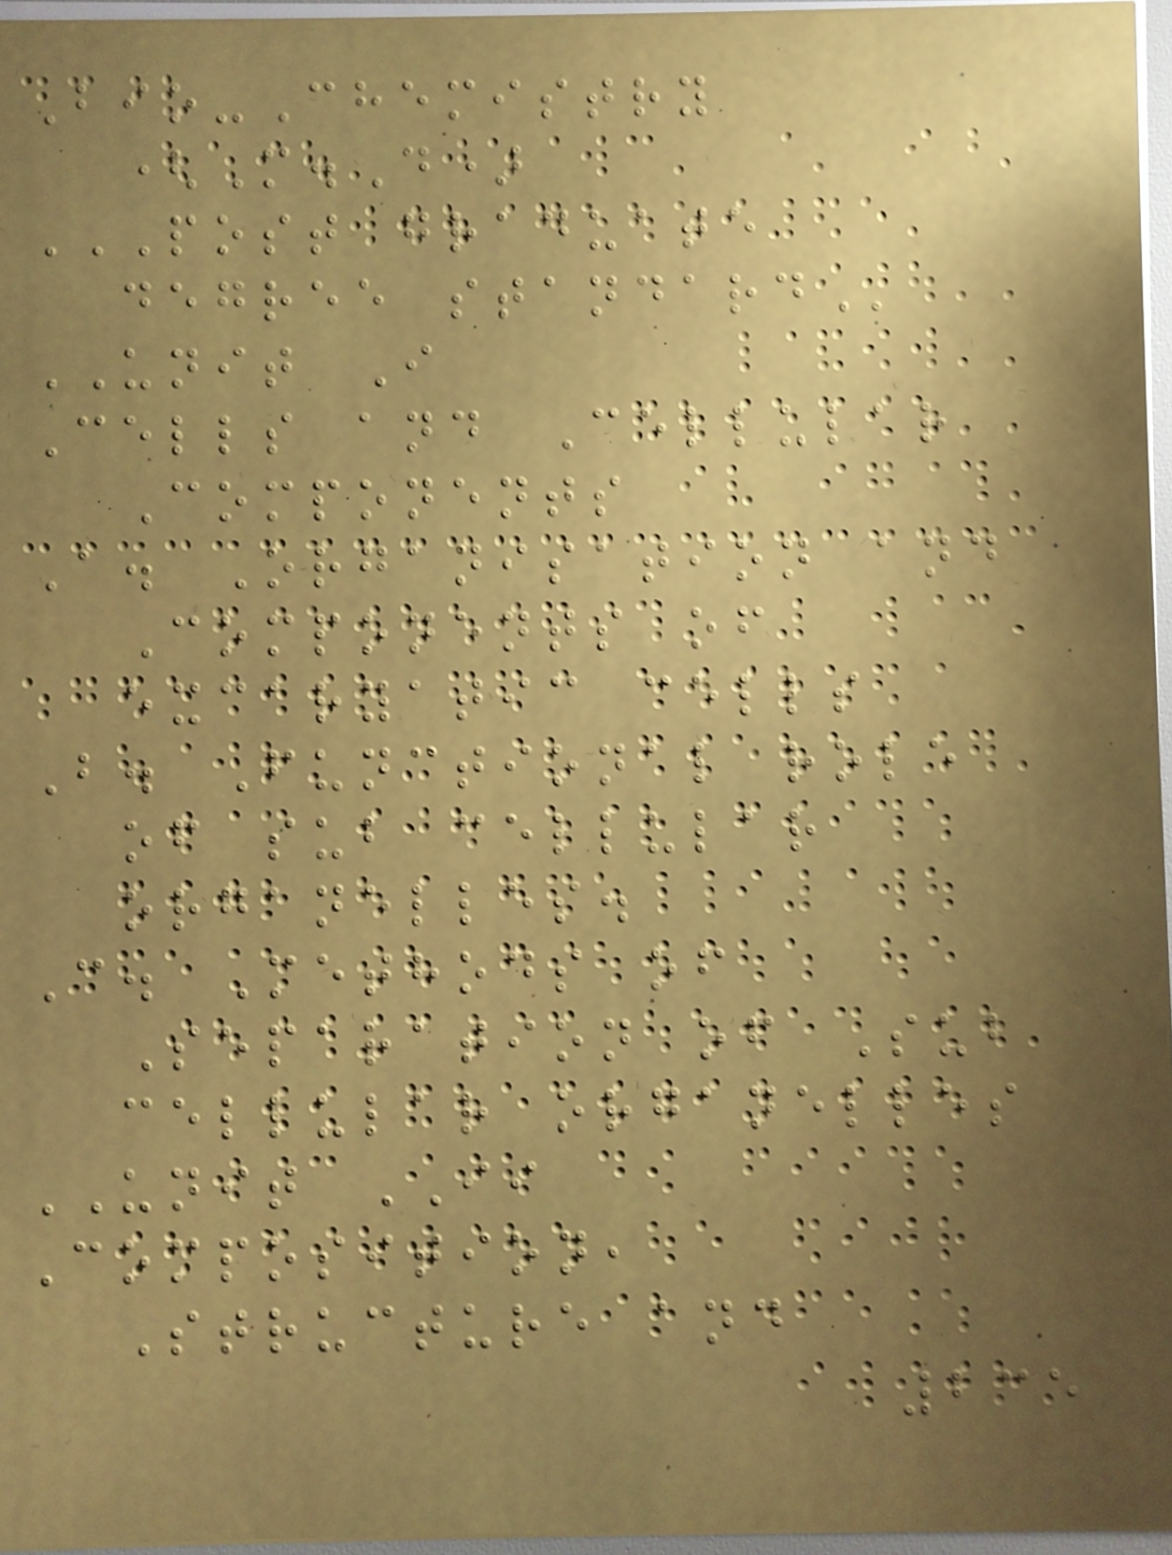Bio-Chemistry
(M.D)
POST GRADUATE
DEGREE STANDARD
UNIT I
Cells and Cellular
Components
A. Organisation and
Components of
excaryatic cells
B. Functional role
of sub cellular
organelles.
C. Methods of
Separation of Sub
cellular organelles
UNIT II
Composition,
Structure and
235
